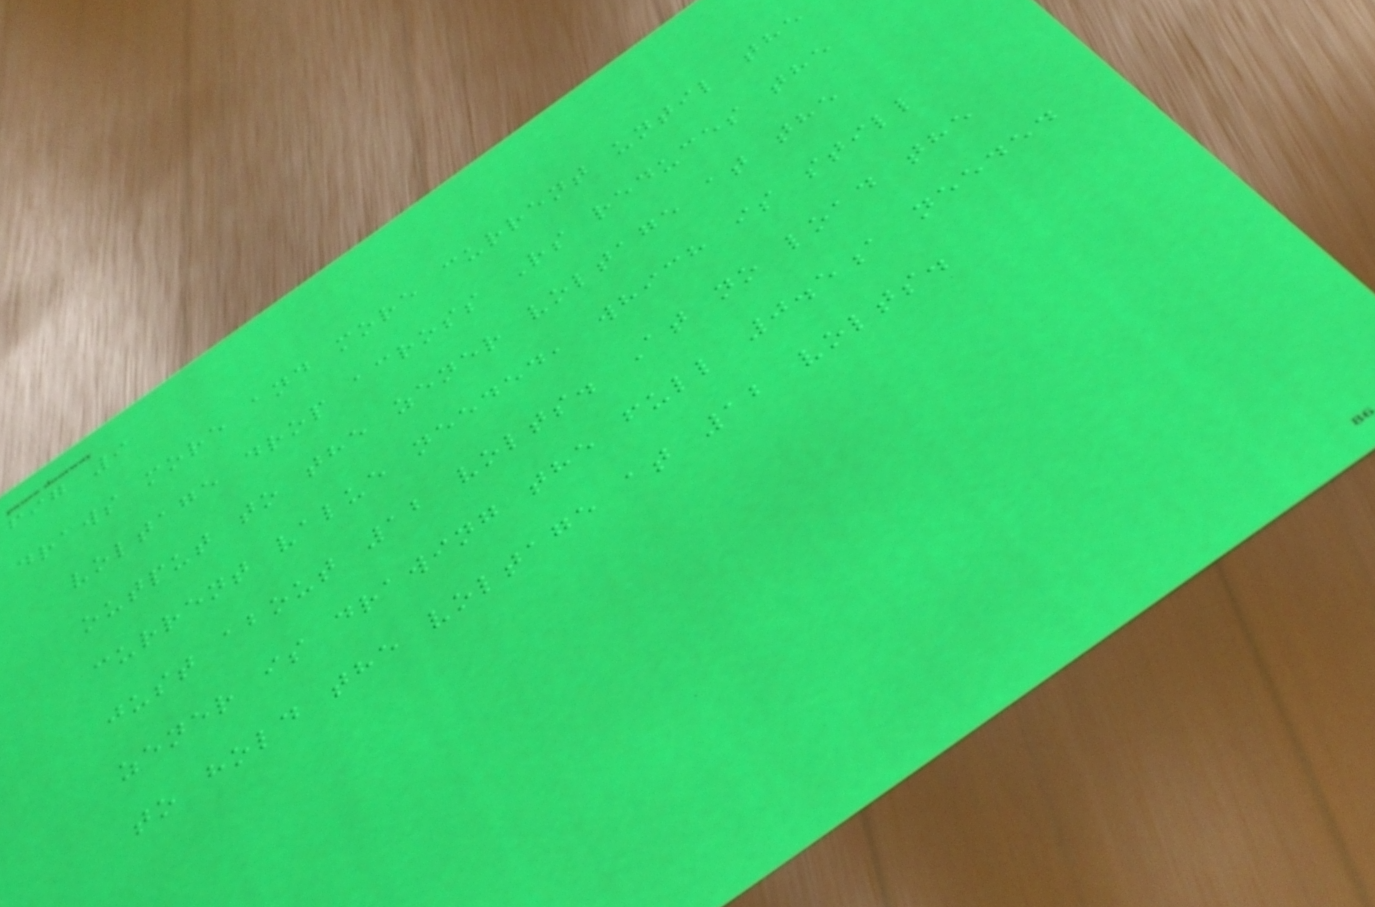fig 9
draws more and more current until the
voltage drop across Rs reduces the
output to the zener voltage at the
current value needed, which is still
just about 12 volts. At no load the
zener is drawing the full 0.5a needed
to hold the voltage at 12 volts.
